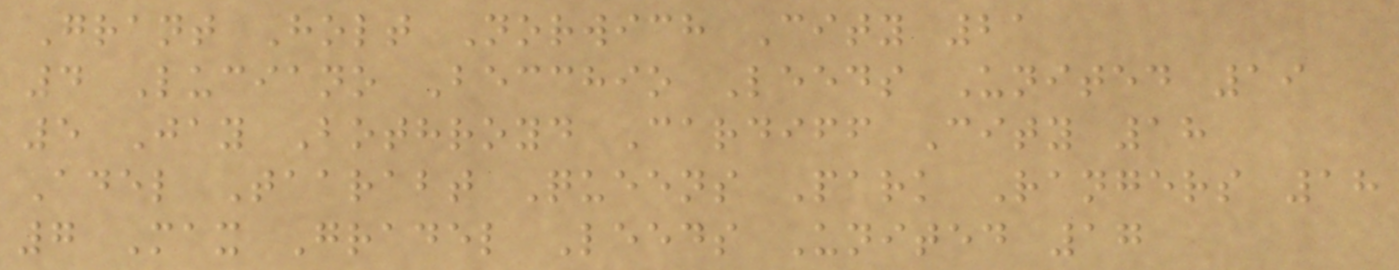Grant Holt Norwich City 21
4 Luciano Becchio Leeds United 19
5 Jay Bothroyd Cardiff City 18
Adel Taarabt Queens Park Rangers 18
7 Max Gradel Leeds United 17
